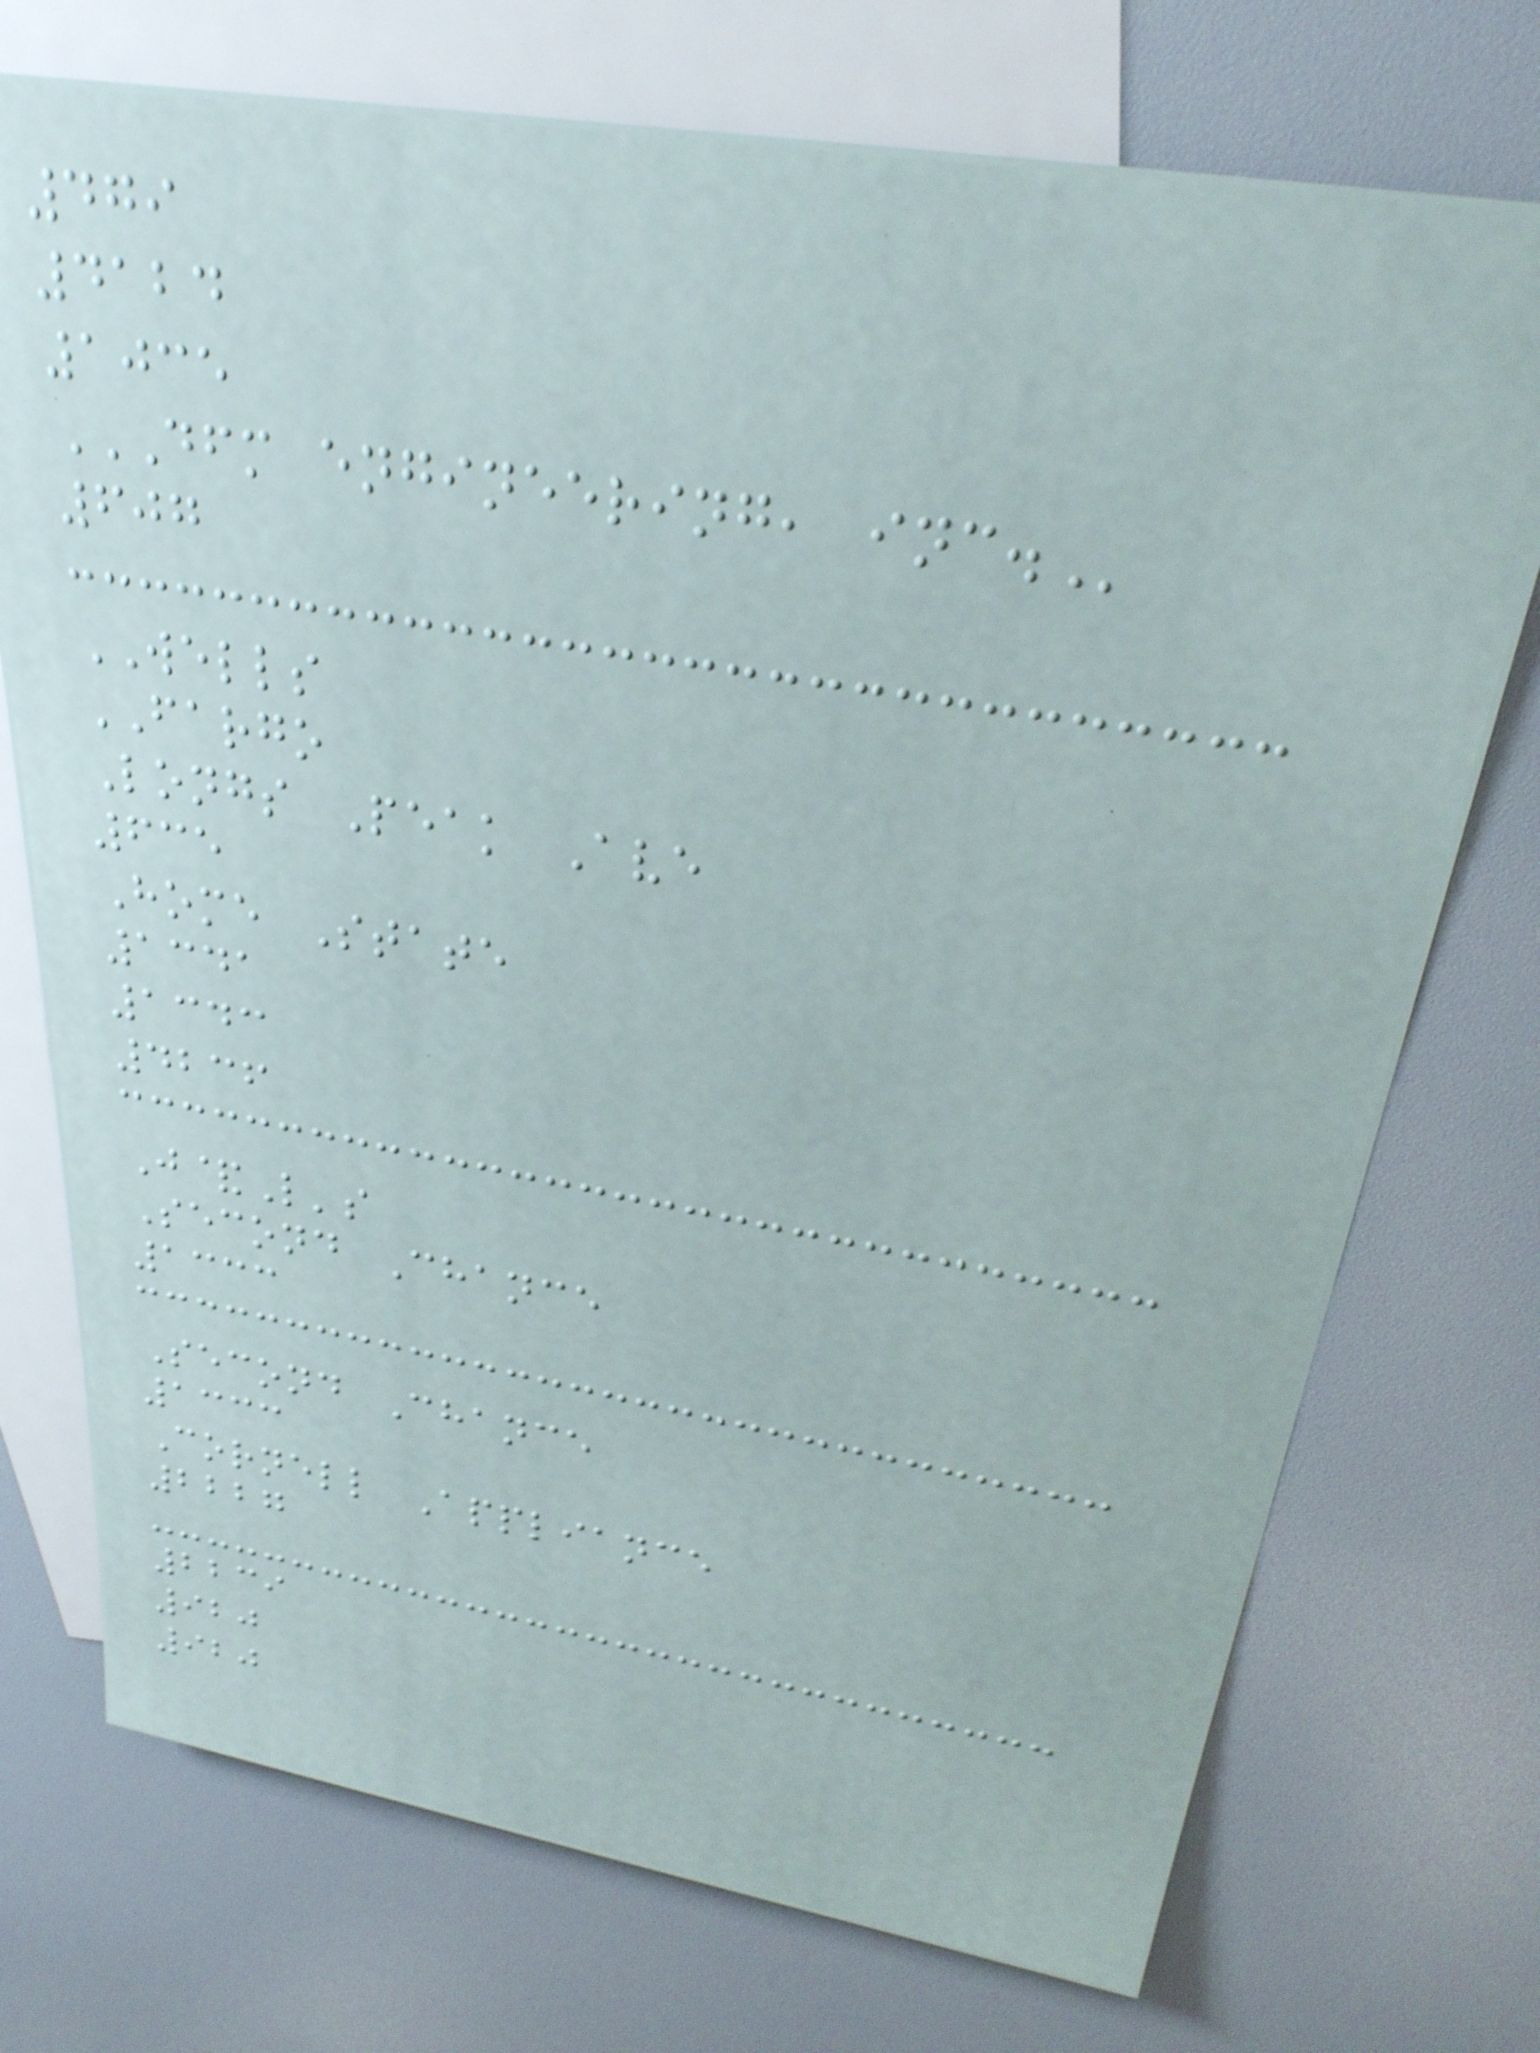479
4124
1035
DFM ENGINEERING, INC.
607
WELLS
FARGO
Longs Peak Ave
635
Home State
1341
1343
4236
J&L's
Second Chance
1333
Second Chance
1333
Cornell Appliance
2227
2239
920
920
